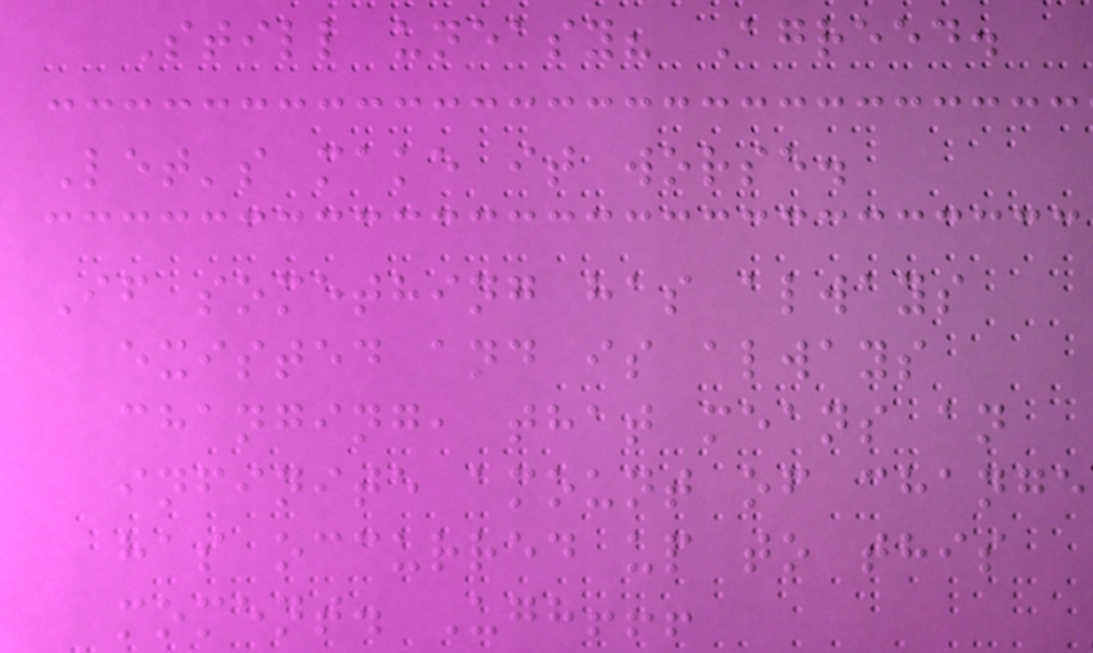Still uneasy? Agreed.
Let's make it worse.
If something has always
existed and is always
changing, that means an
infinite amount of change
has occurred up to this
moment. Ugh!!!
